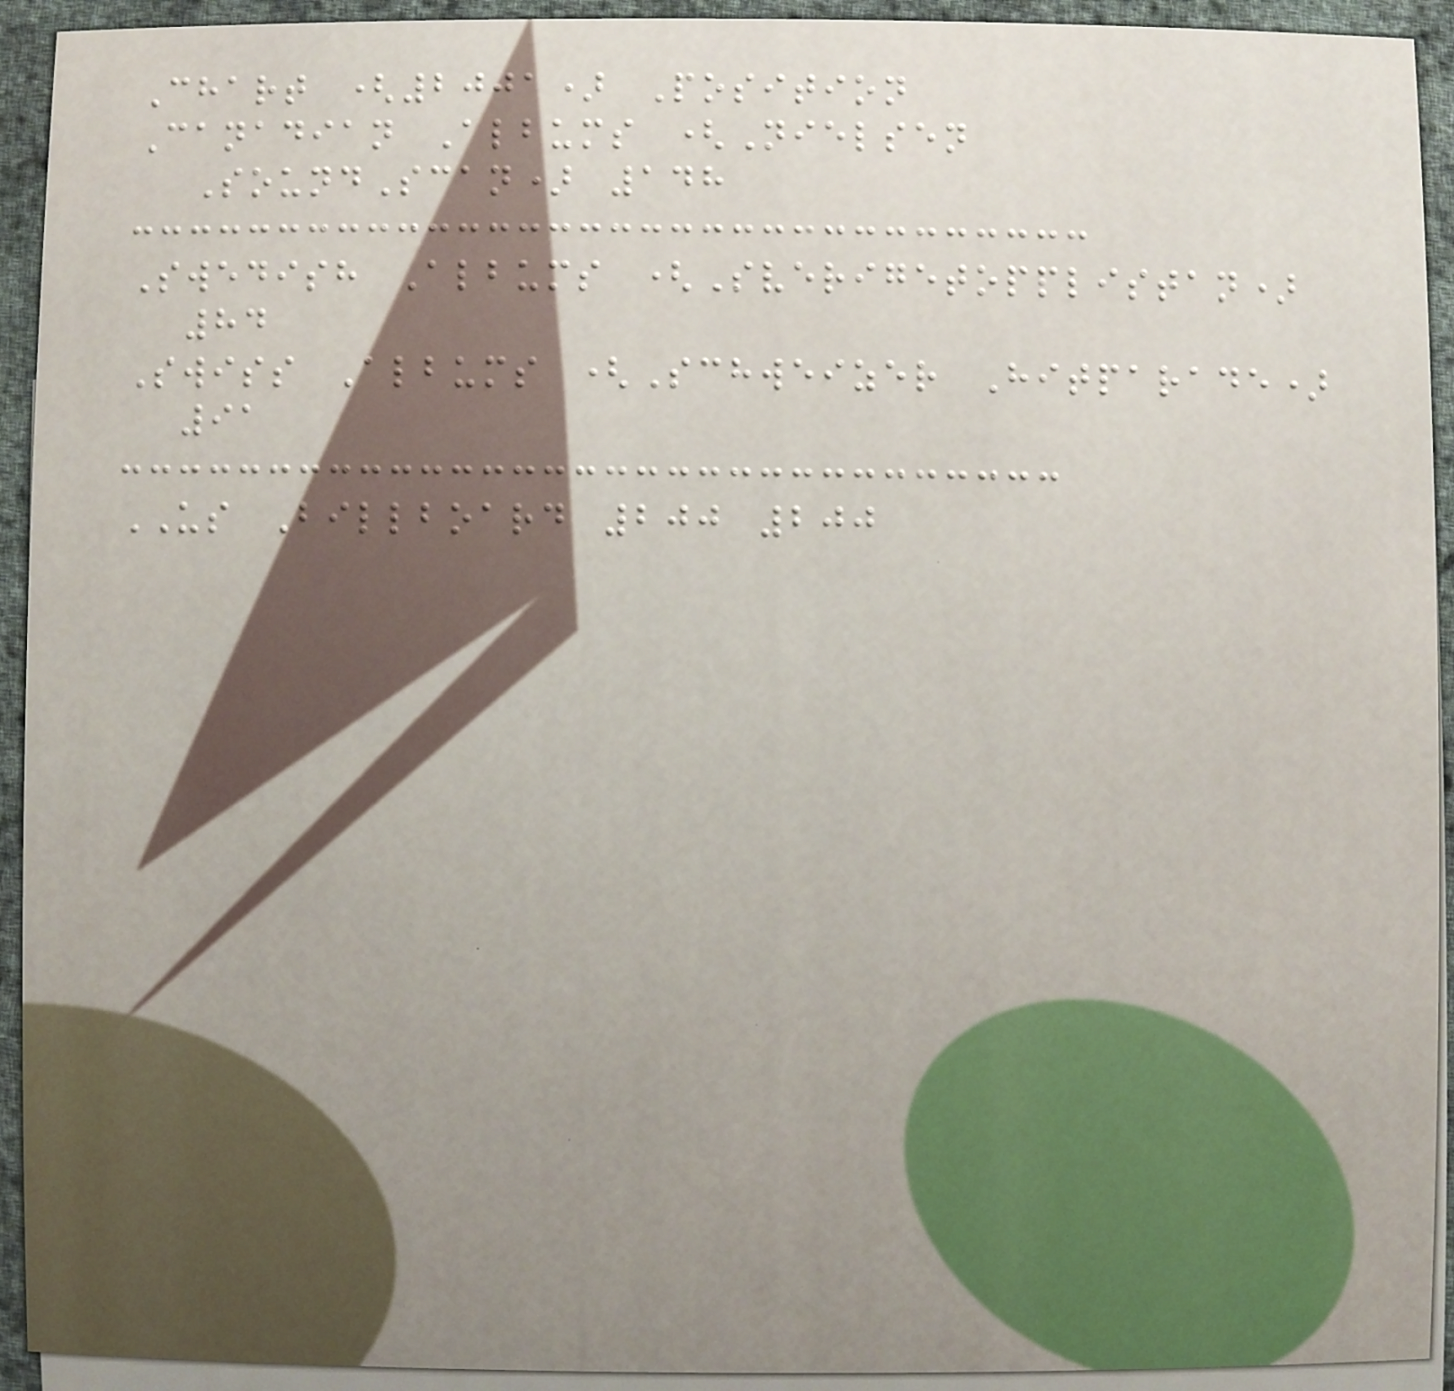Chart (2001) Position
Canadian Albums (Nielsen
SoundScan) 148
Swedish Albums (Sverigetopplistan)
84
Swiss Albums (Schweizer Hitparade)
91
US Billboard 200 200
